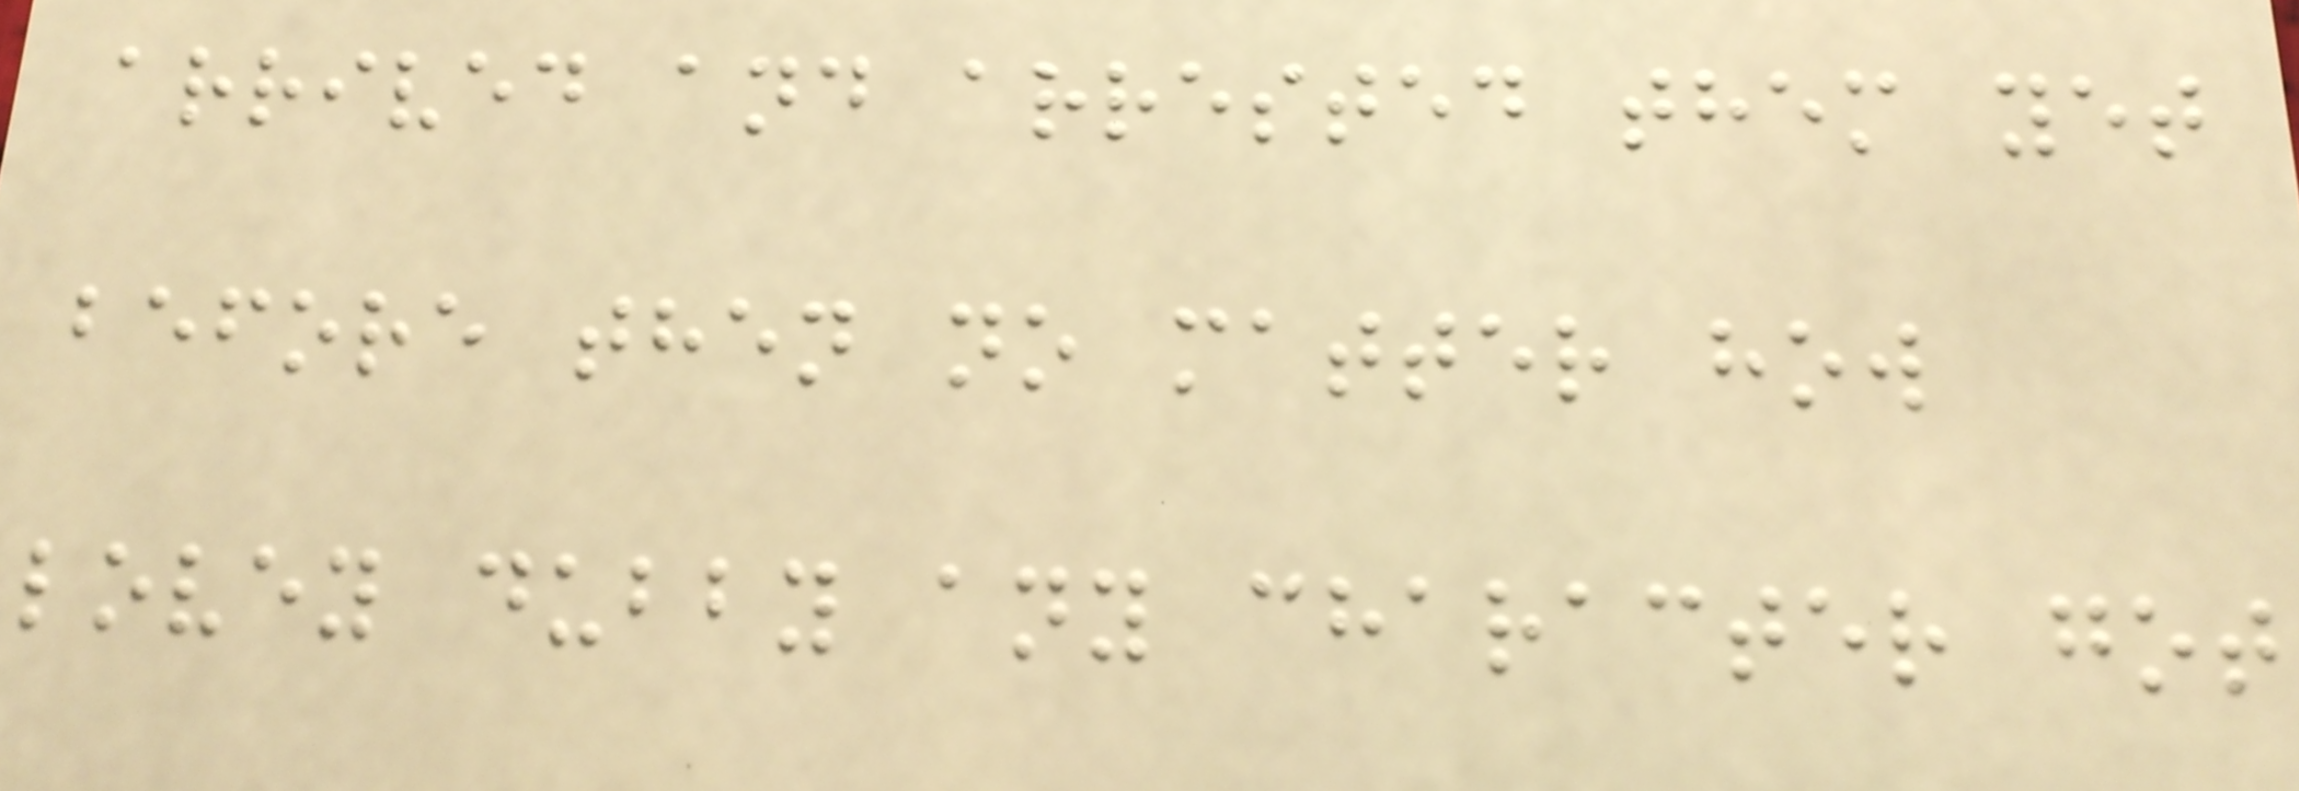arrived and arrested them yet
before then no matter how
lovey dubby any character got
